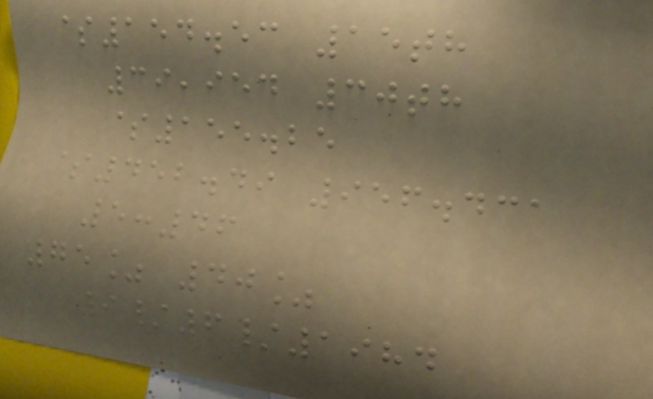$154.53 15th
39,954 30th
$155.25
$452.49 956.431
5:46
75% 40%
9/6/1984
